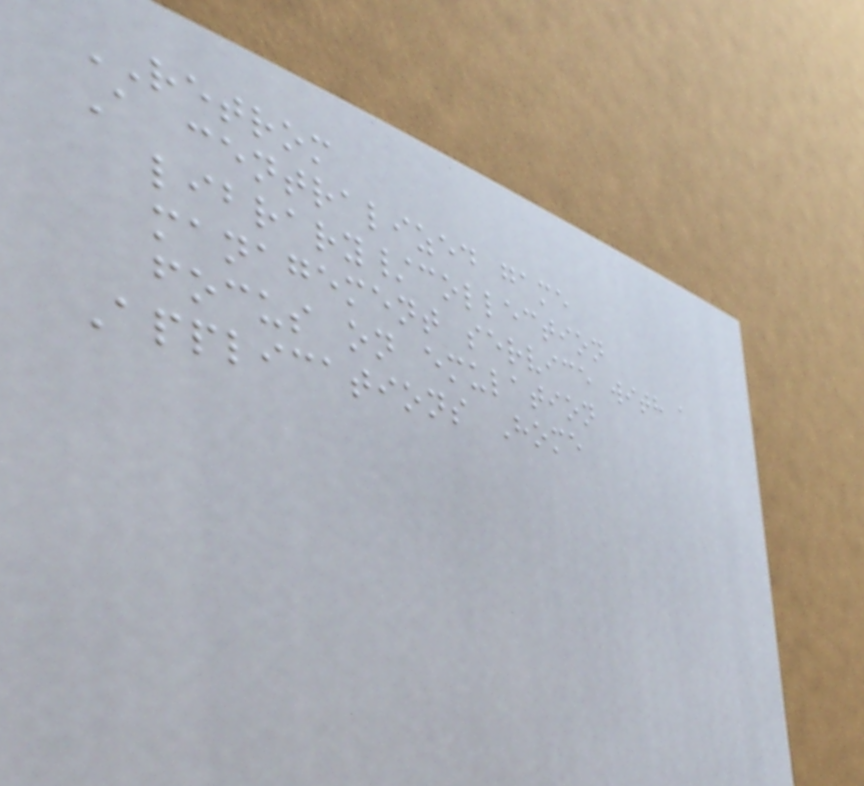RETROM
A centralized game
library/collection
management service with a
focus on emulation
Applications Home
